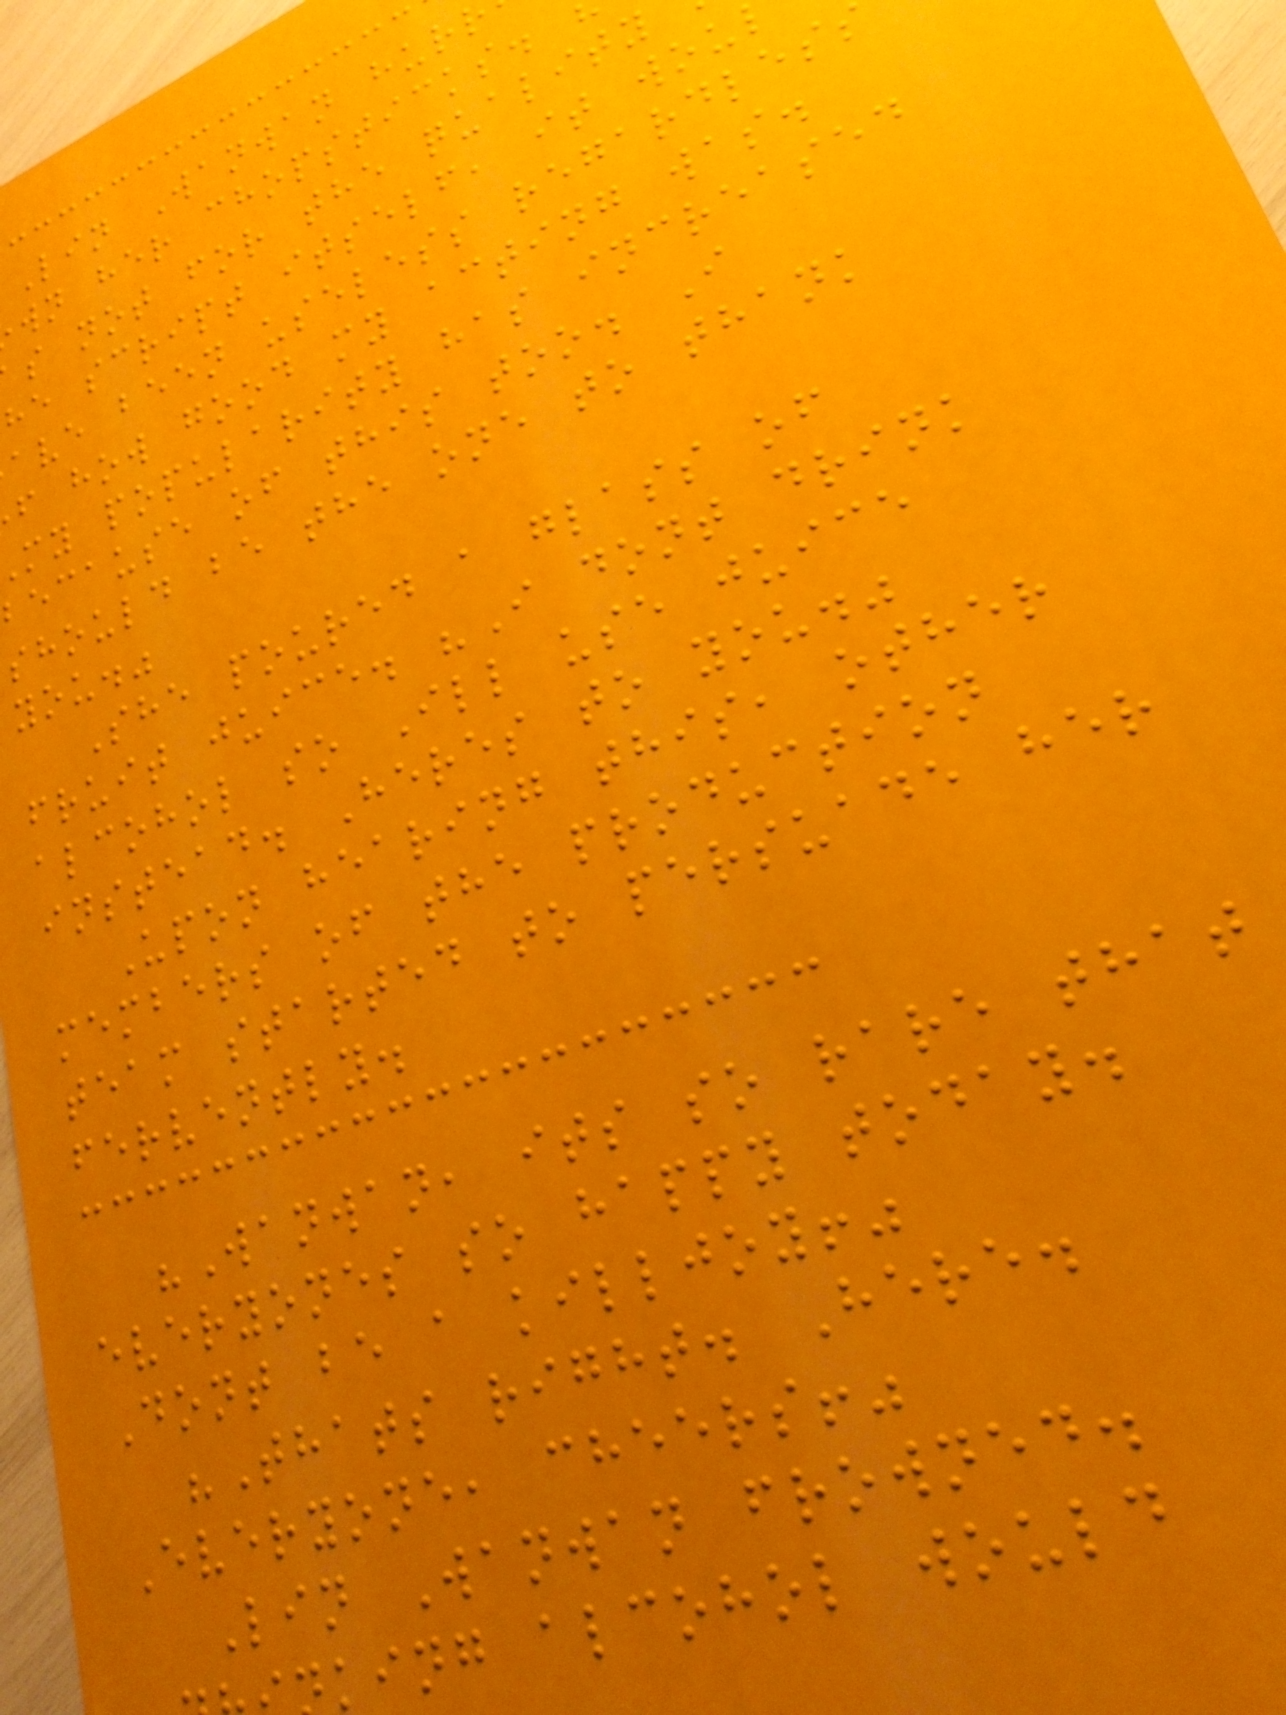Lin Wanwan hur
wn her chopsticks.
s not for the quality
he script itself, it wou
ave been useless regardles
f how good my acting was.
my popularity has increased
because of this too. I
should be the one to thank
you."
She poured a glass of
fruit juice. "I dont drink
alcohol so Ill use juice
instead. Heres to you."
Upon hearing this, other
members of the production
team started to persuade her
fervently.
"Wanwan, its so rare that
everyones so happy today.
Dont be a killjoy!"
"Thats right. Here.
Everyone, cheers!"
Lin Wanwan frowned.
king alcohol would
